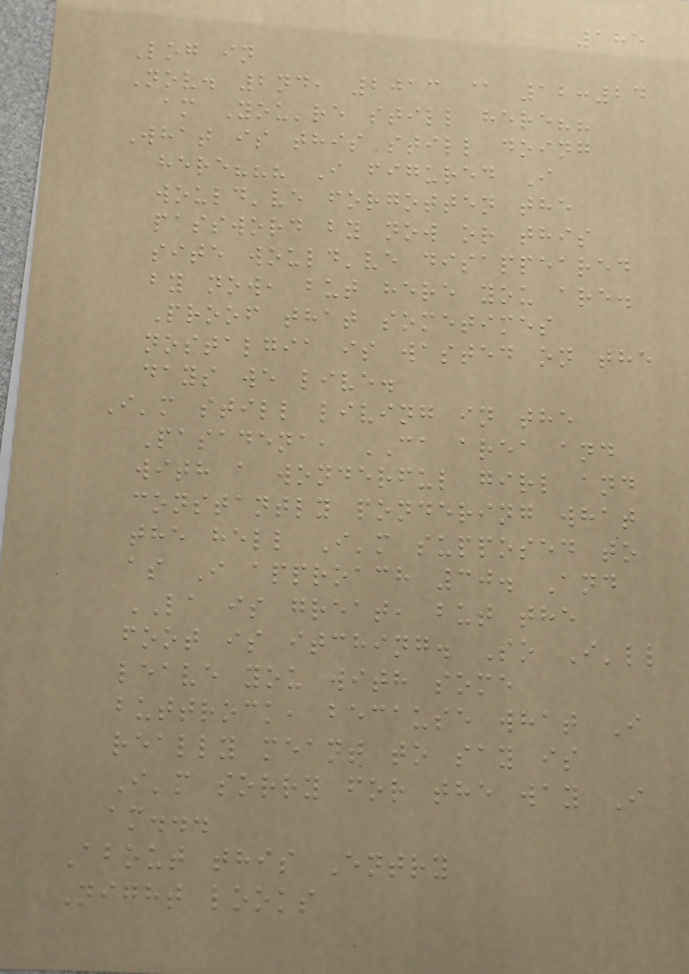185
Log in
Nov. 2nd, 2013 @ 12:24
am You're still here??
What is this still doing
here??? I figured I
would've forgotten the
password by now or this
site would've disappeared
by now, but here you are.
Proof that sometimes
nostalgia is wasted on the
days we live.
I'm still living in the
Pasadena, CA area and
with a wonderful girl and
constantly pondering what
the hell I'm supposed to
as I approach 30. And
LA is great, but the
foot is itching. So I'll
leave you with some
buttrock, because what I
really meant to say is
I'm sorry for the way I
am...
About this Entry
Night looks
